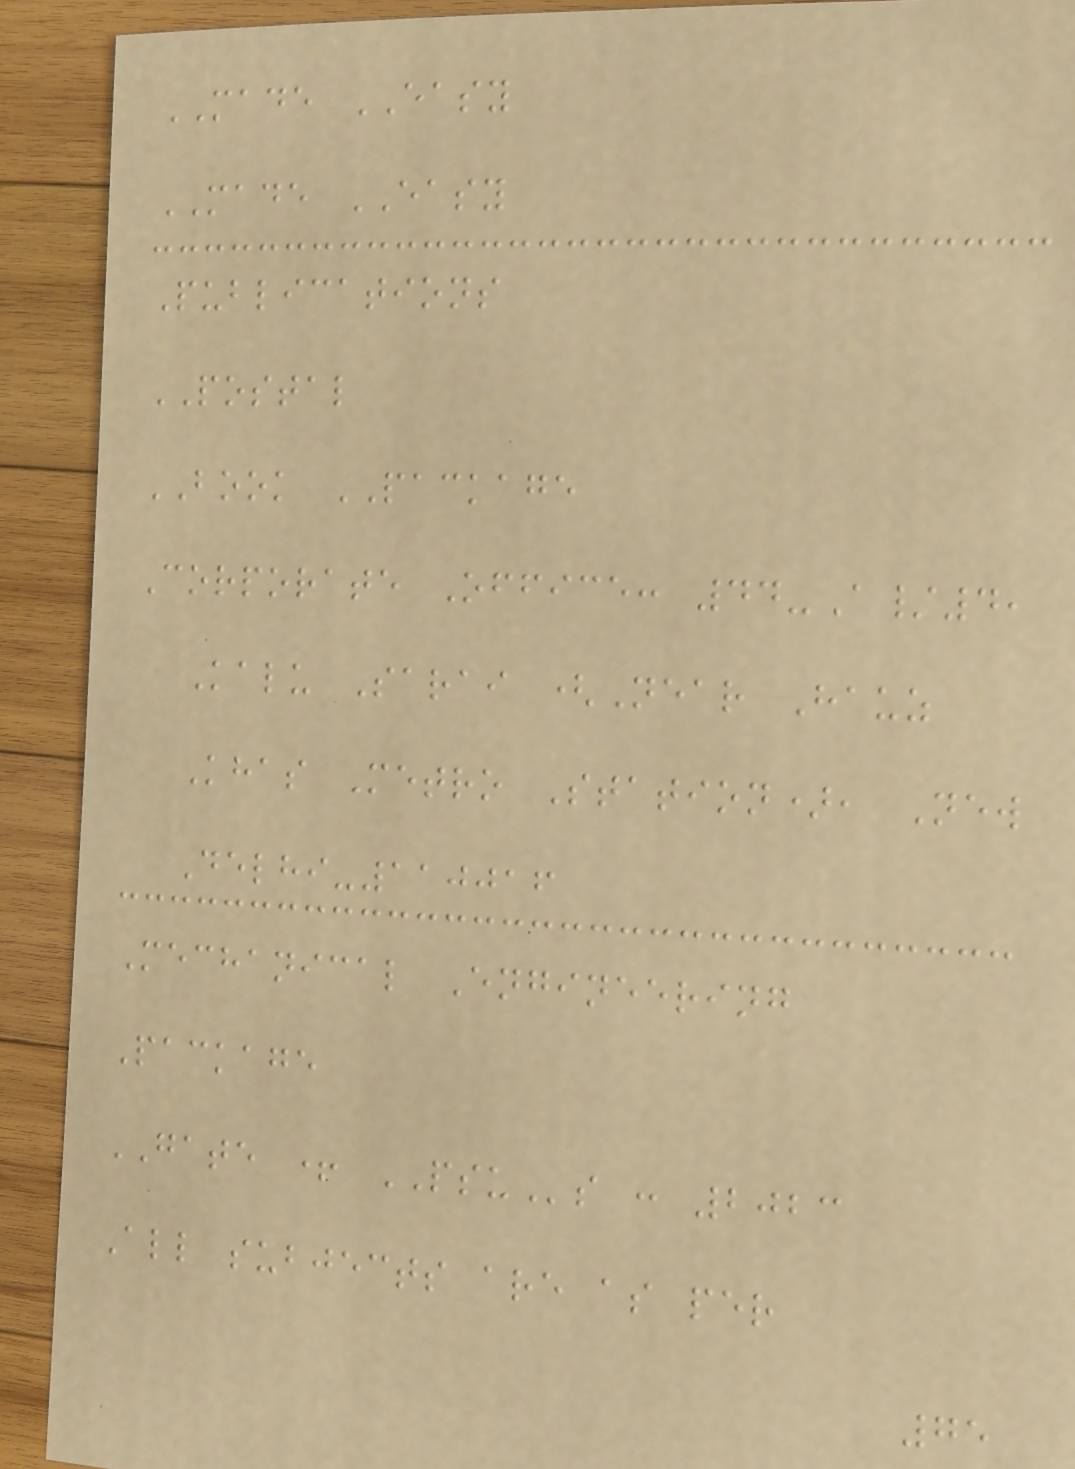MADE EASY
MADE EASY
Publications
POSTAL
BOOK PACKAGE
Corporate Office: 44-A/4,
Kalu Sarai (Near Hauz
Khas Metro Station), New
Delhi-110016
Mechanical Engineering
Package
GATE + PSUs : 2023
All subjects are as per
75
